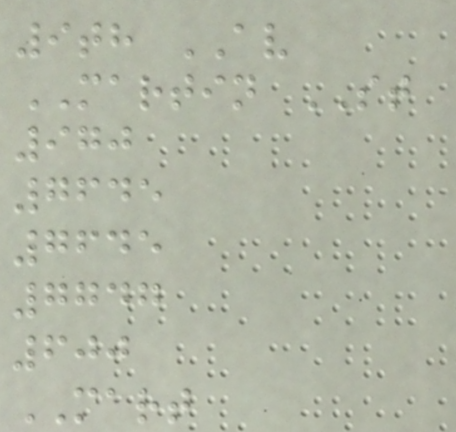9th AV
MARTIN ST
970
7645
7645
7747
600
MART
